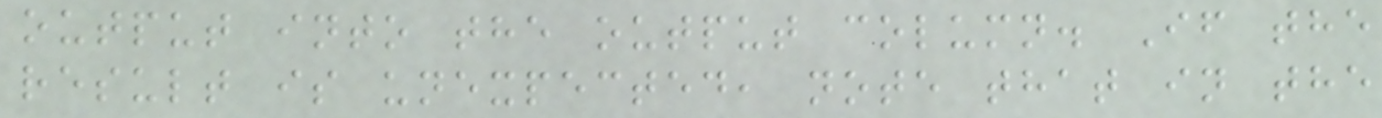output into the output column. If the
result is unexpected, note that in the
